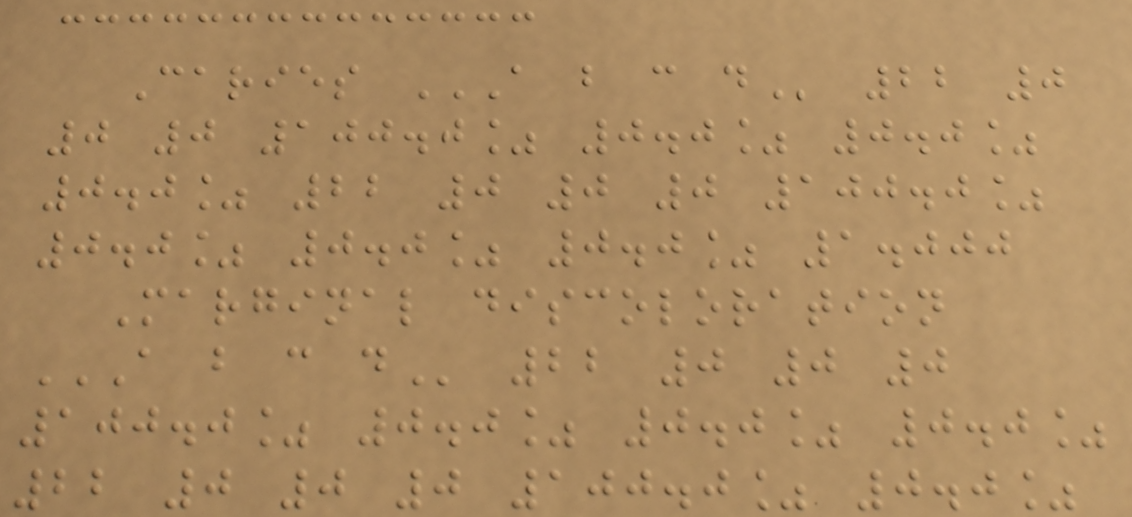Caries A B C D 22 0
0 0 100.0% 0.0% 0.0%
0.0% 22 0 0 0 100.0%
0.0% 0.0% 0.0% 1.000
Marginal discoloration
A B C D 22 0 0 0
100.0% 0.0% 0.0% 0.0%
22 0 0 0 100.0% 0.0%
